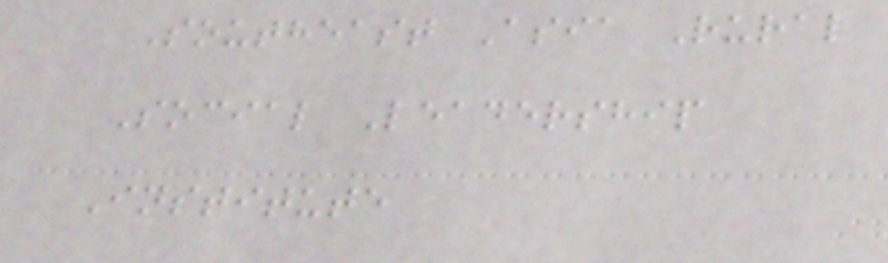Southeast Asia Rural
Social Leadership
Institute
